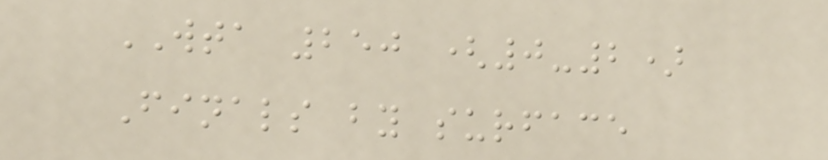WTA 250 (0-2)
Finals by surface
